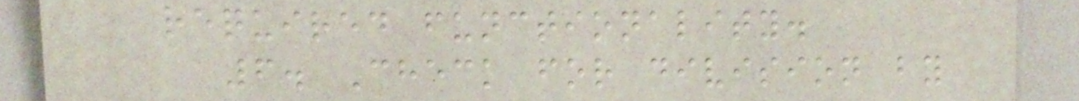required functionality.
6. Check for division by
